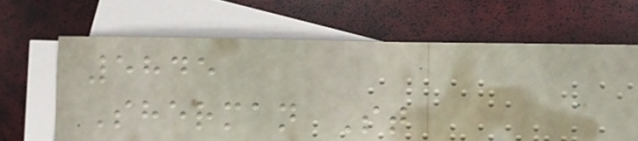5845
Sherman St
